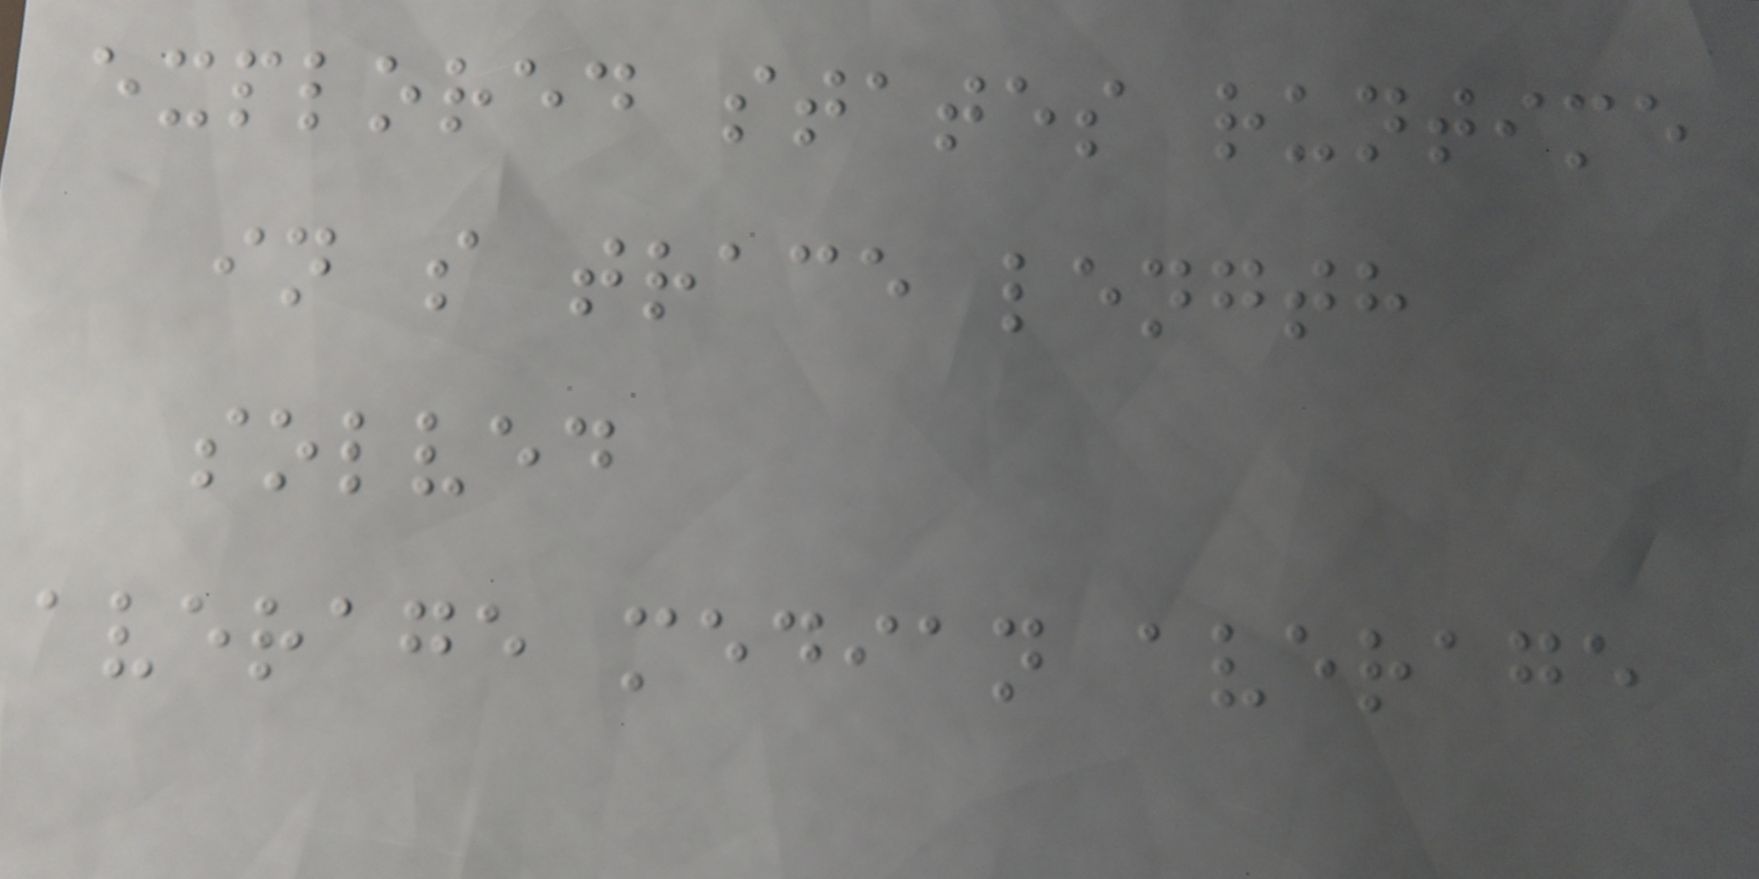explored states runtime
in s trace length
solved
average median average
